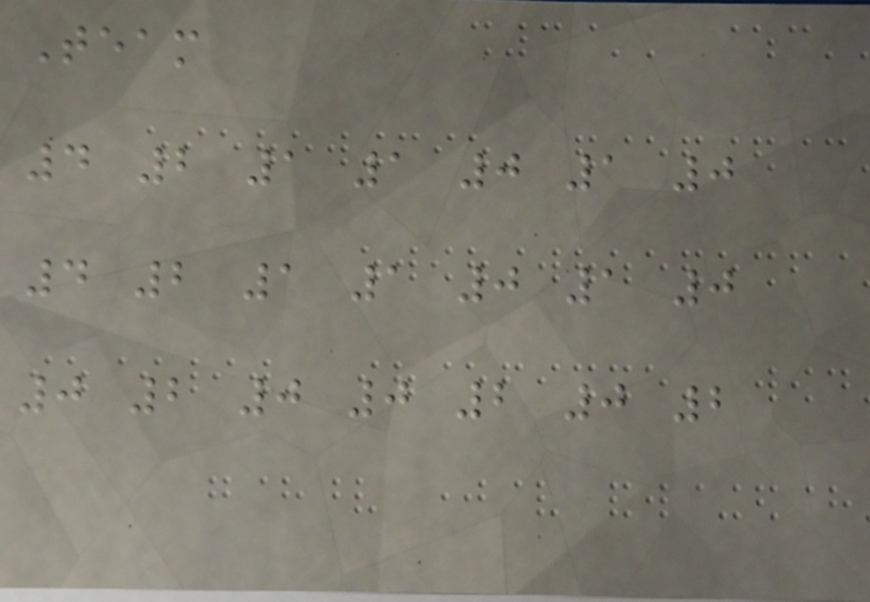Team
4 2 1 1 0 1 0
4 2 1 1 0 1 0
0 2 0 0 2 0 2
